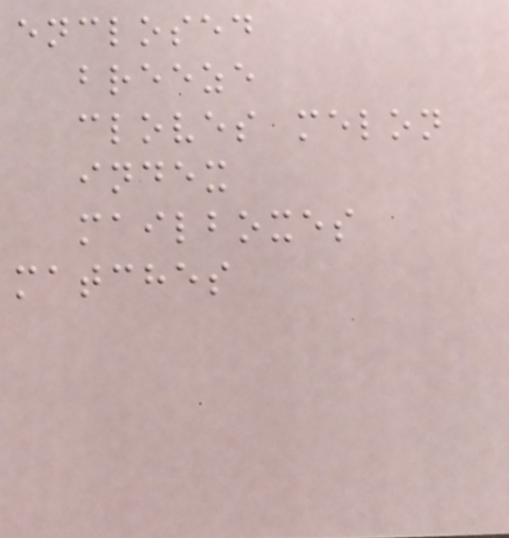enclosed
breeze
cloves melon
index
mailboxes
matches
